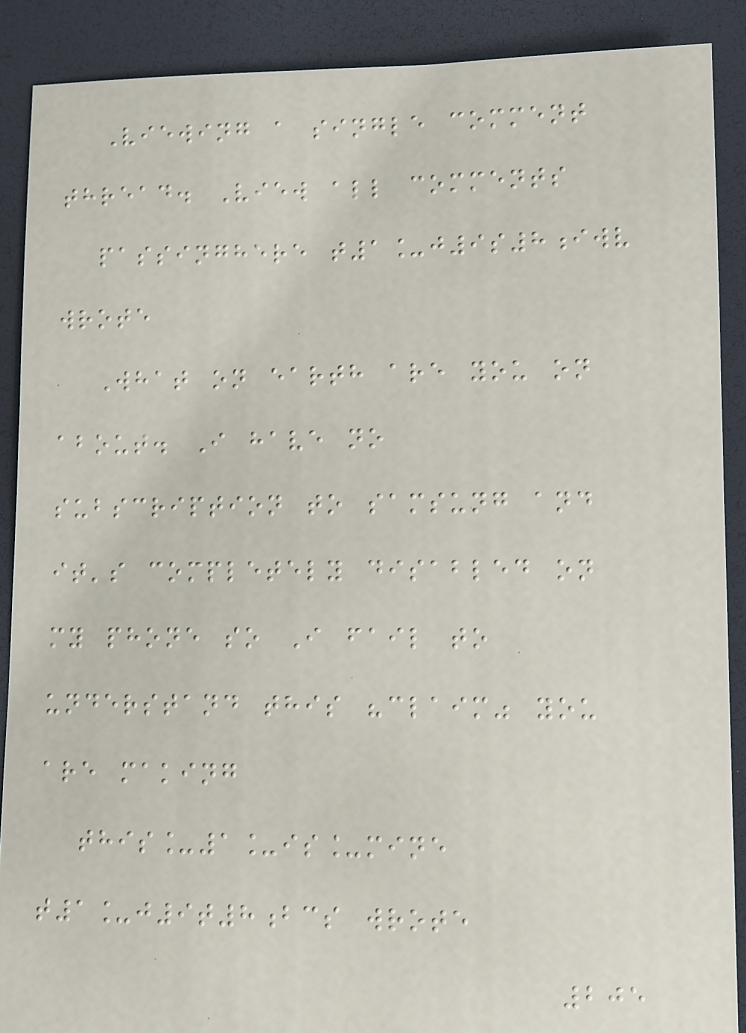Viewing a single comment
thread. View all comments
passinghere t1_j9s8iwv
wrote
What on earth are you on
about. I have no
subscription to samsung and
it's completely disabled on
my phone so I fail to
understand this "claim" you
are making
this_1_is_mine
t1_j9t8bcs wrote
205
